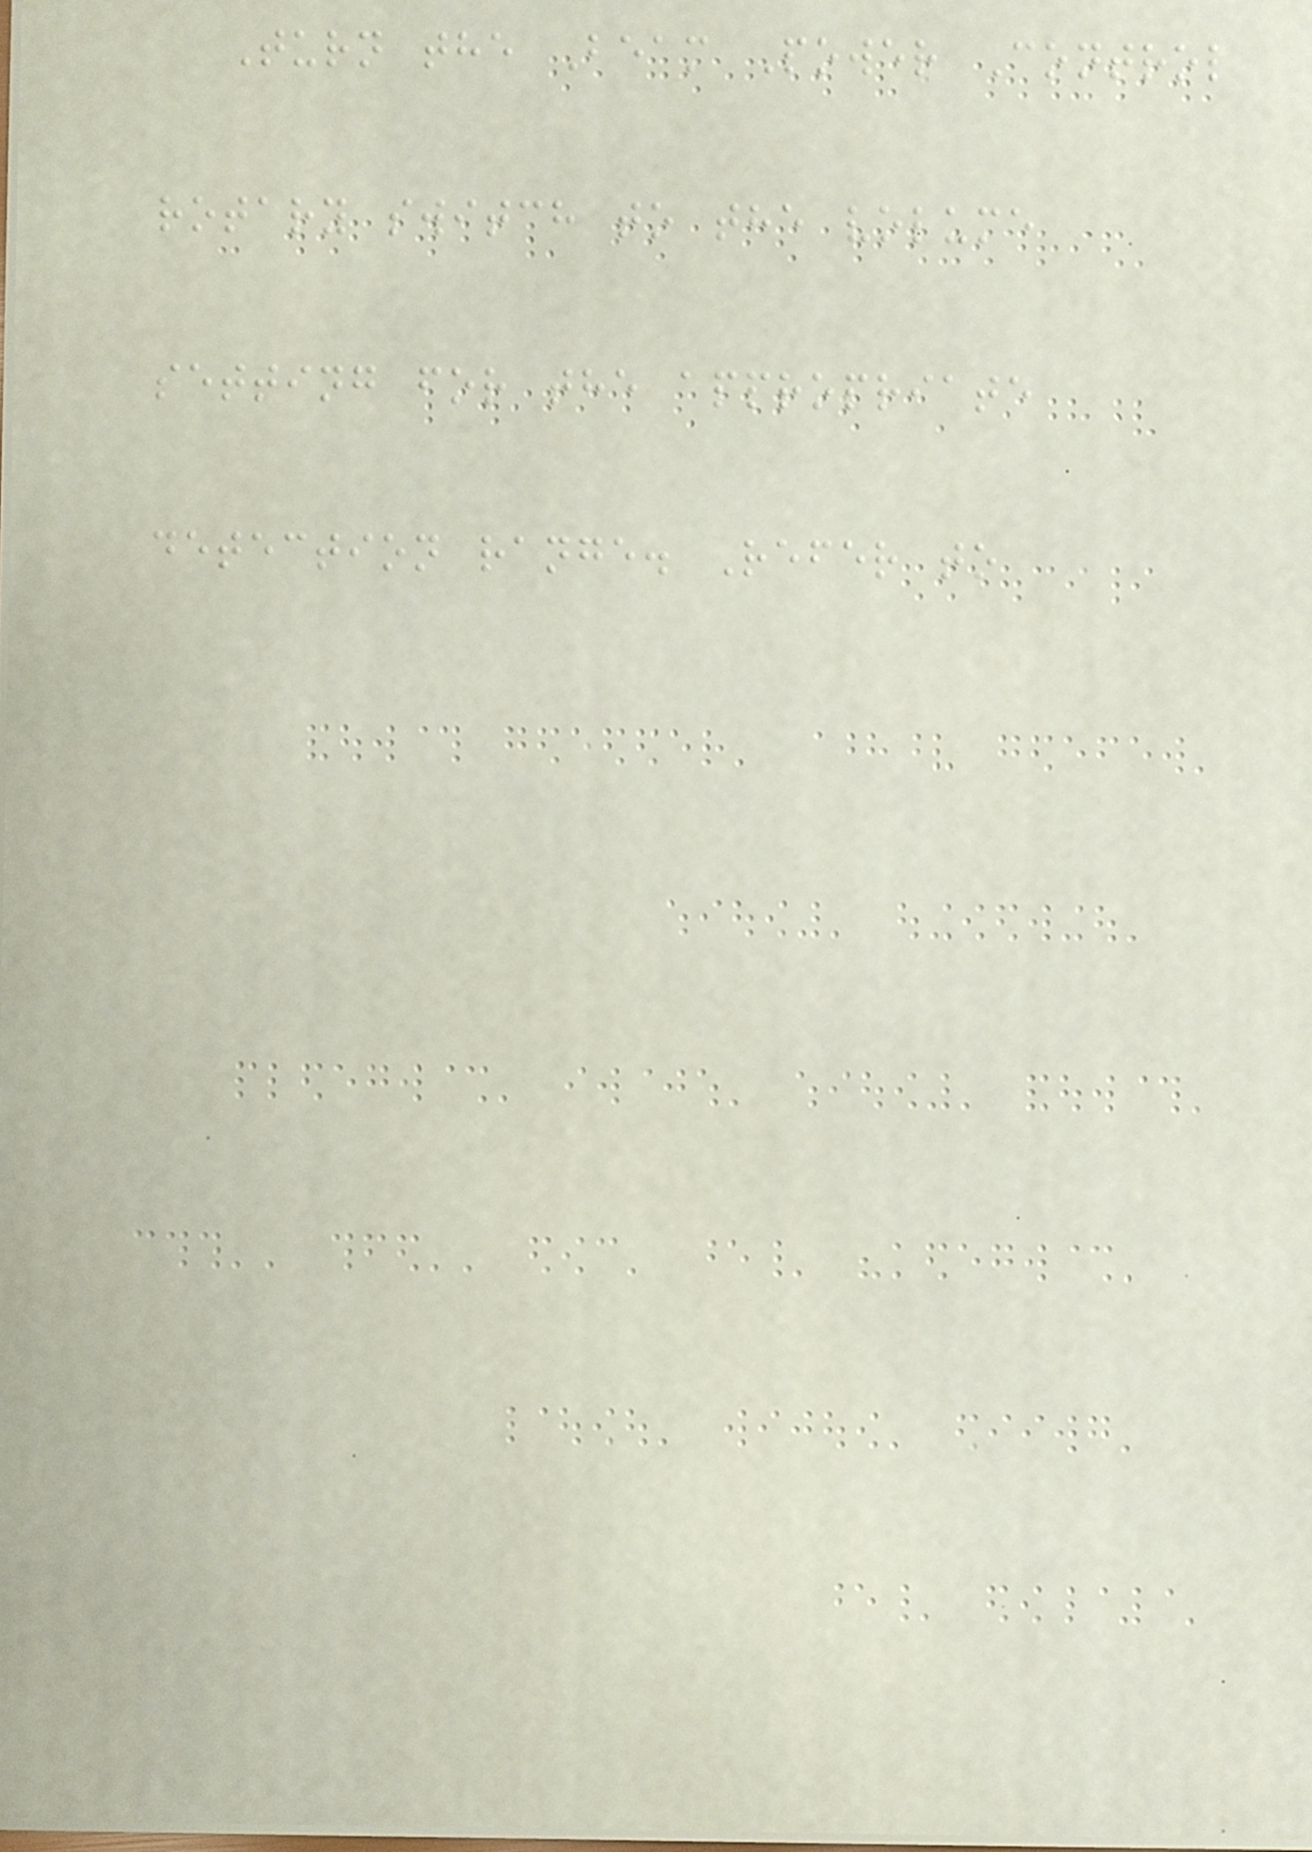Turn the Beam Power Control
rotary switch to the volume
setting for the appropriate
detection range. Refer to
